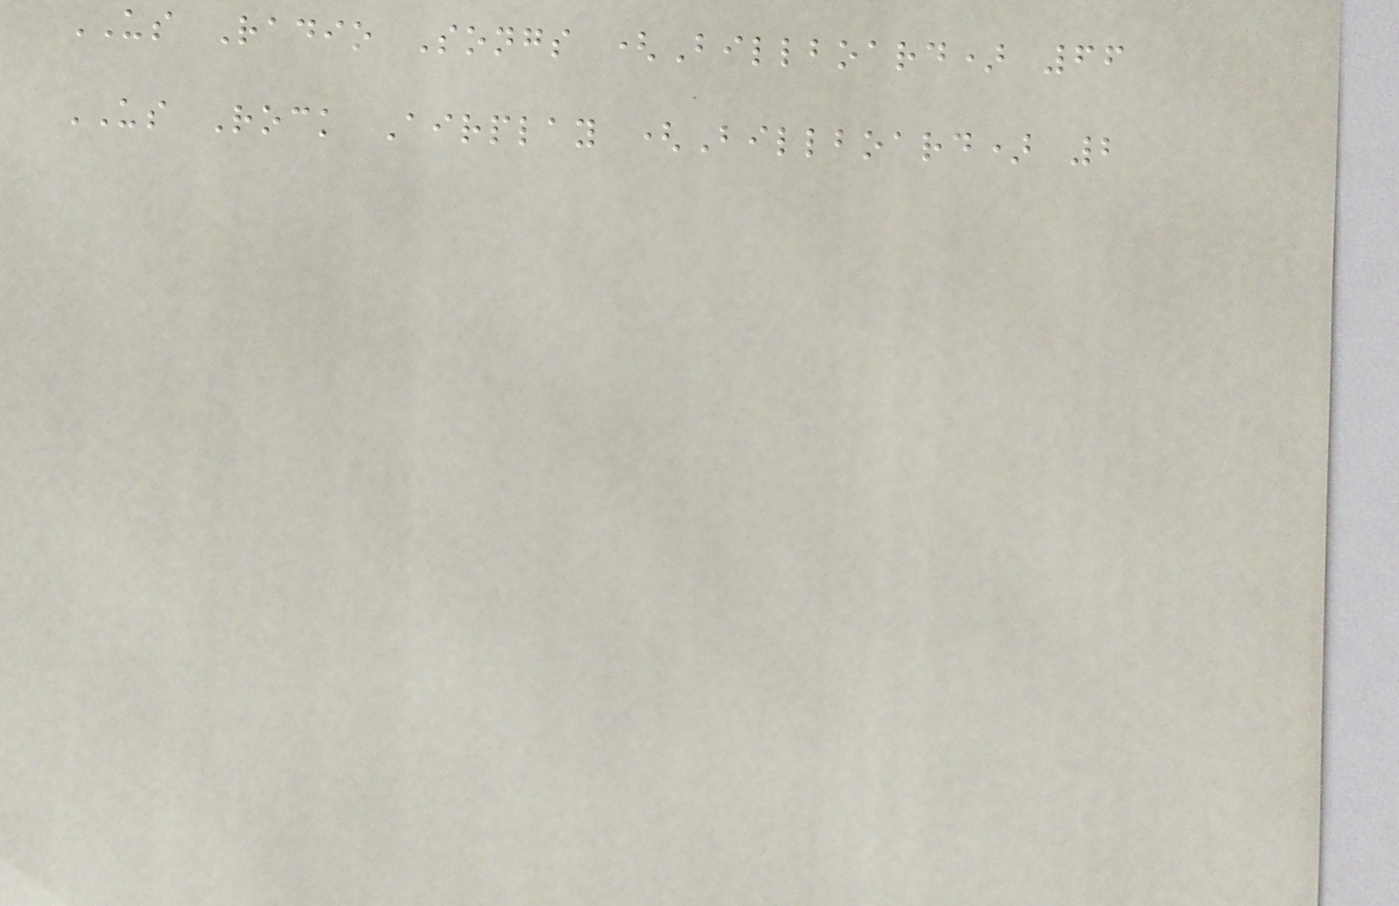US Radio Songs (Billboard) 66
US Rock Airplay (Billboard) 2
